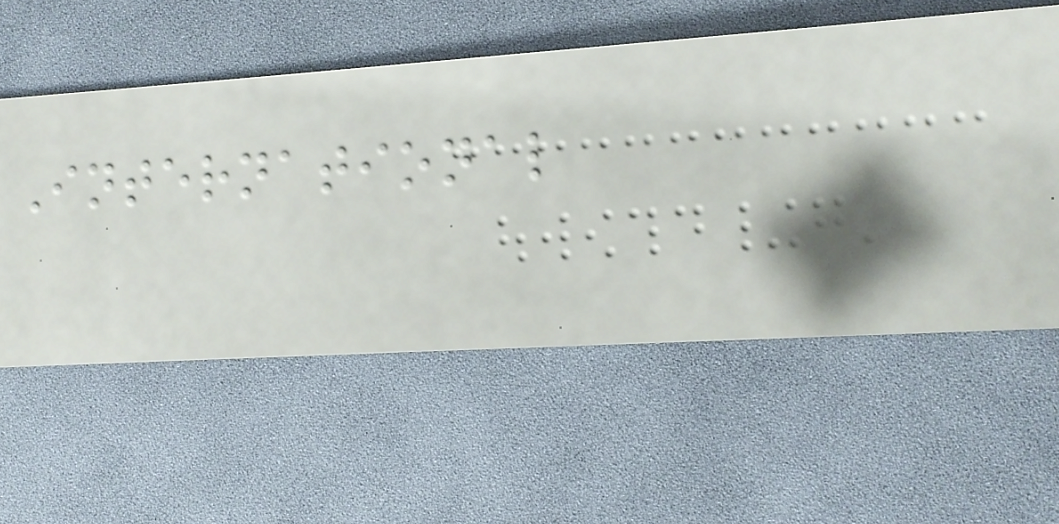International
